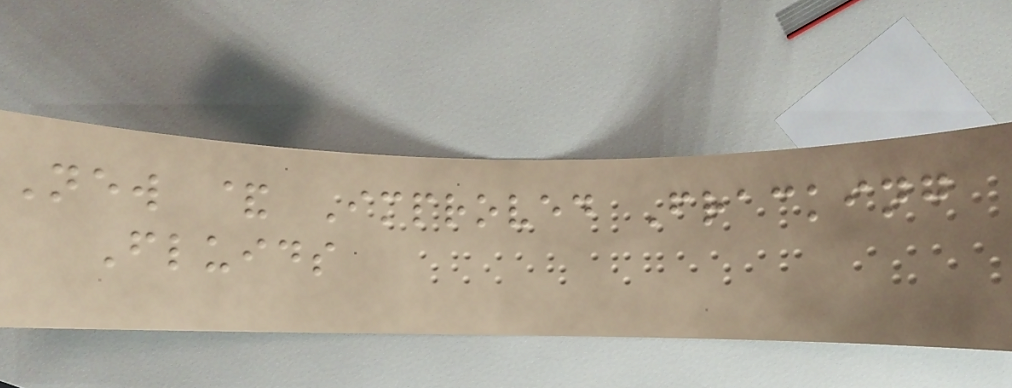New & Improved Fracking
Fluids
